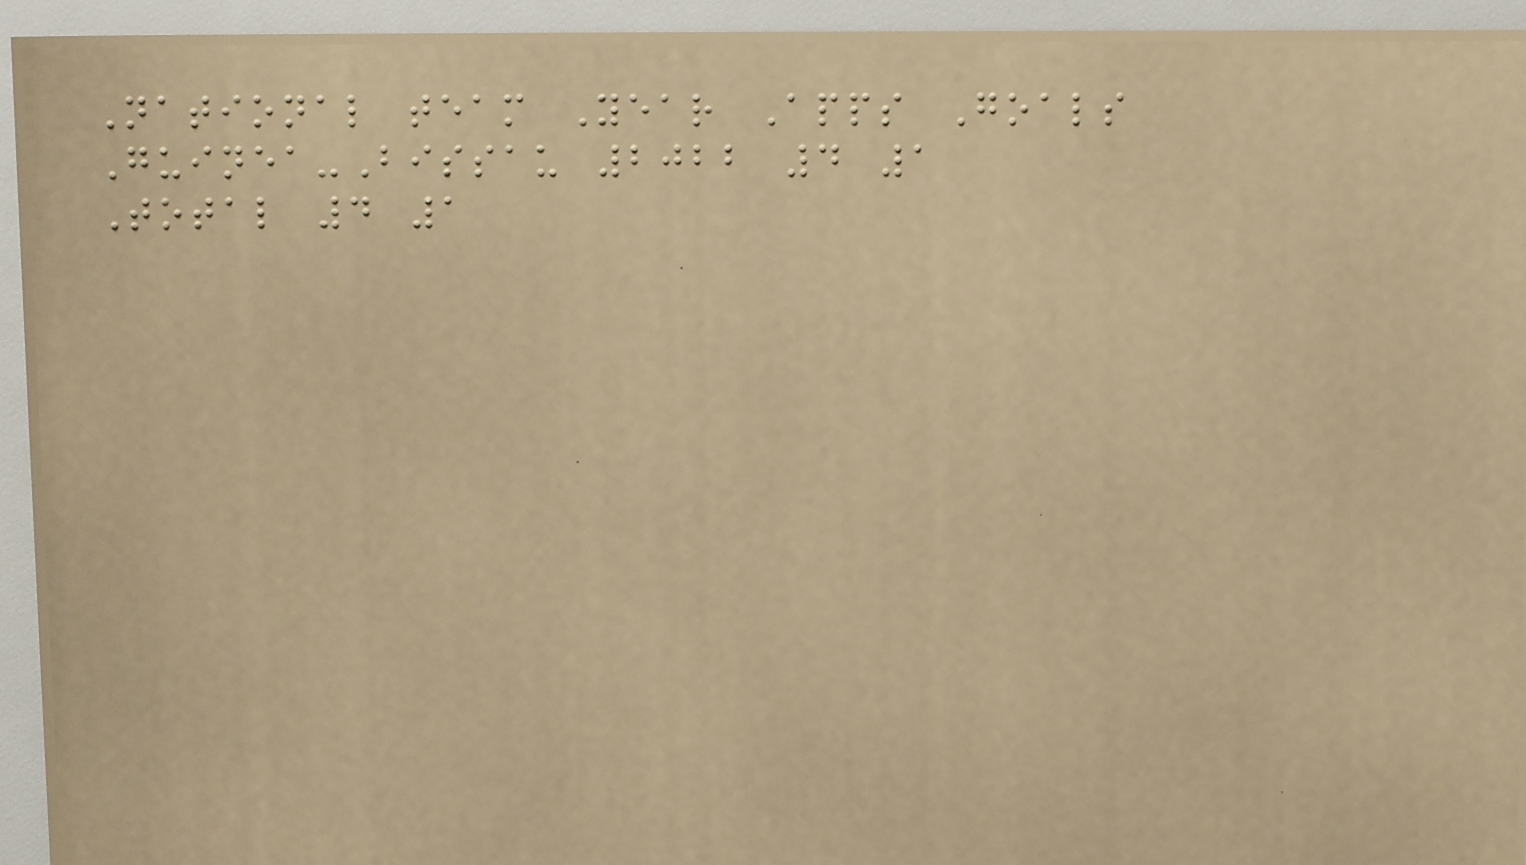National team Year Apps Goals
Guinea-Bissau 2022 4 1
Total 4 1
